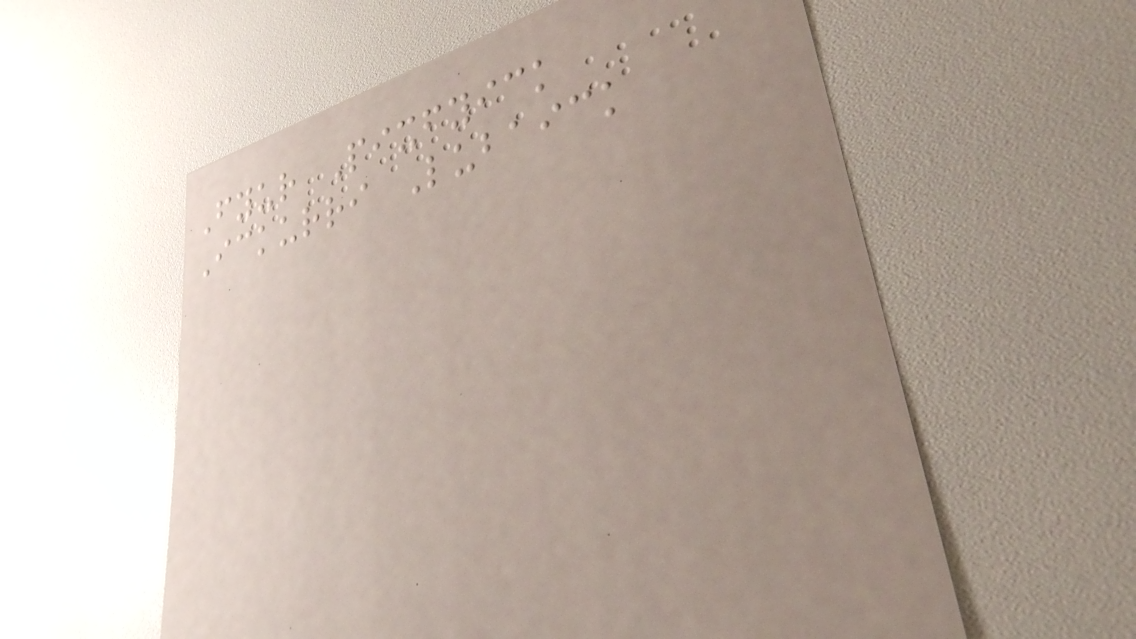Fyur Pixfyick
Ickurri Lubaick
